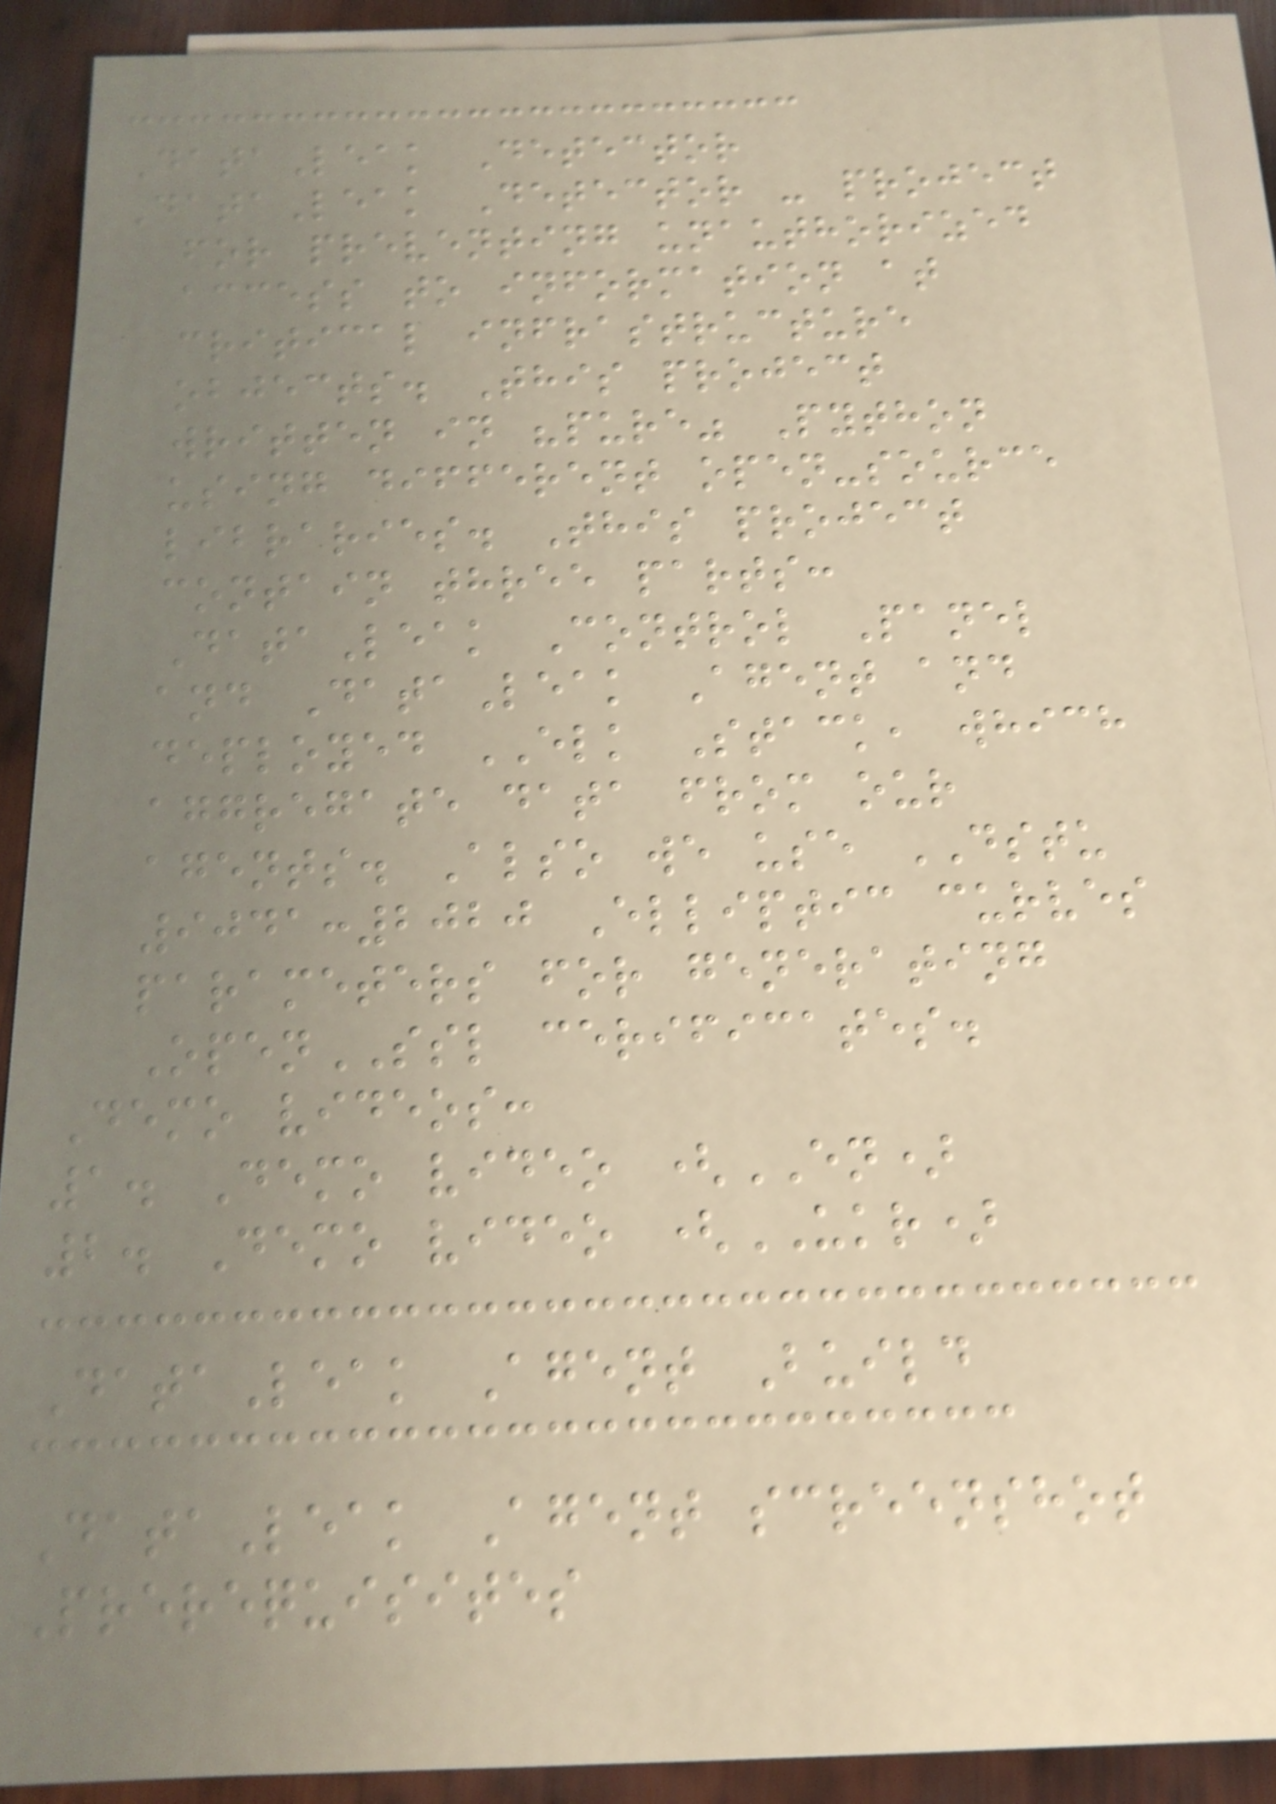DataLeak Detector
DataLeak Detector - project
for preventing unauthorized
access to information at
critical infrastructure
objects. This project
written in "pure" Python
using different open-source
libraries. This project
contain three parts:
DataLeak Control Panel
and DataLeak Agent and
deployed ELK Stack, which
aggregate data from our
agents. Also we use DSTU
9041:2020 Elliptic curves
parameters for generating
OpenSSL cerificates.
Demo videos:
1. Demo video (EN)
2. Demo video (UKR)
DataLeak Agent Build
DataLeak Agent screenshot
Prerequisites
